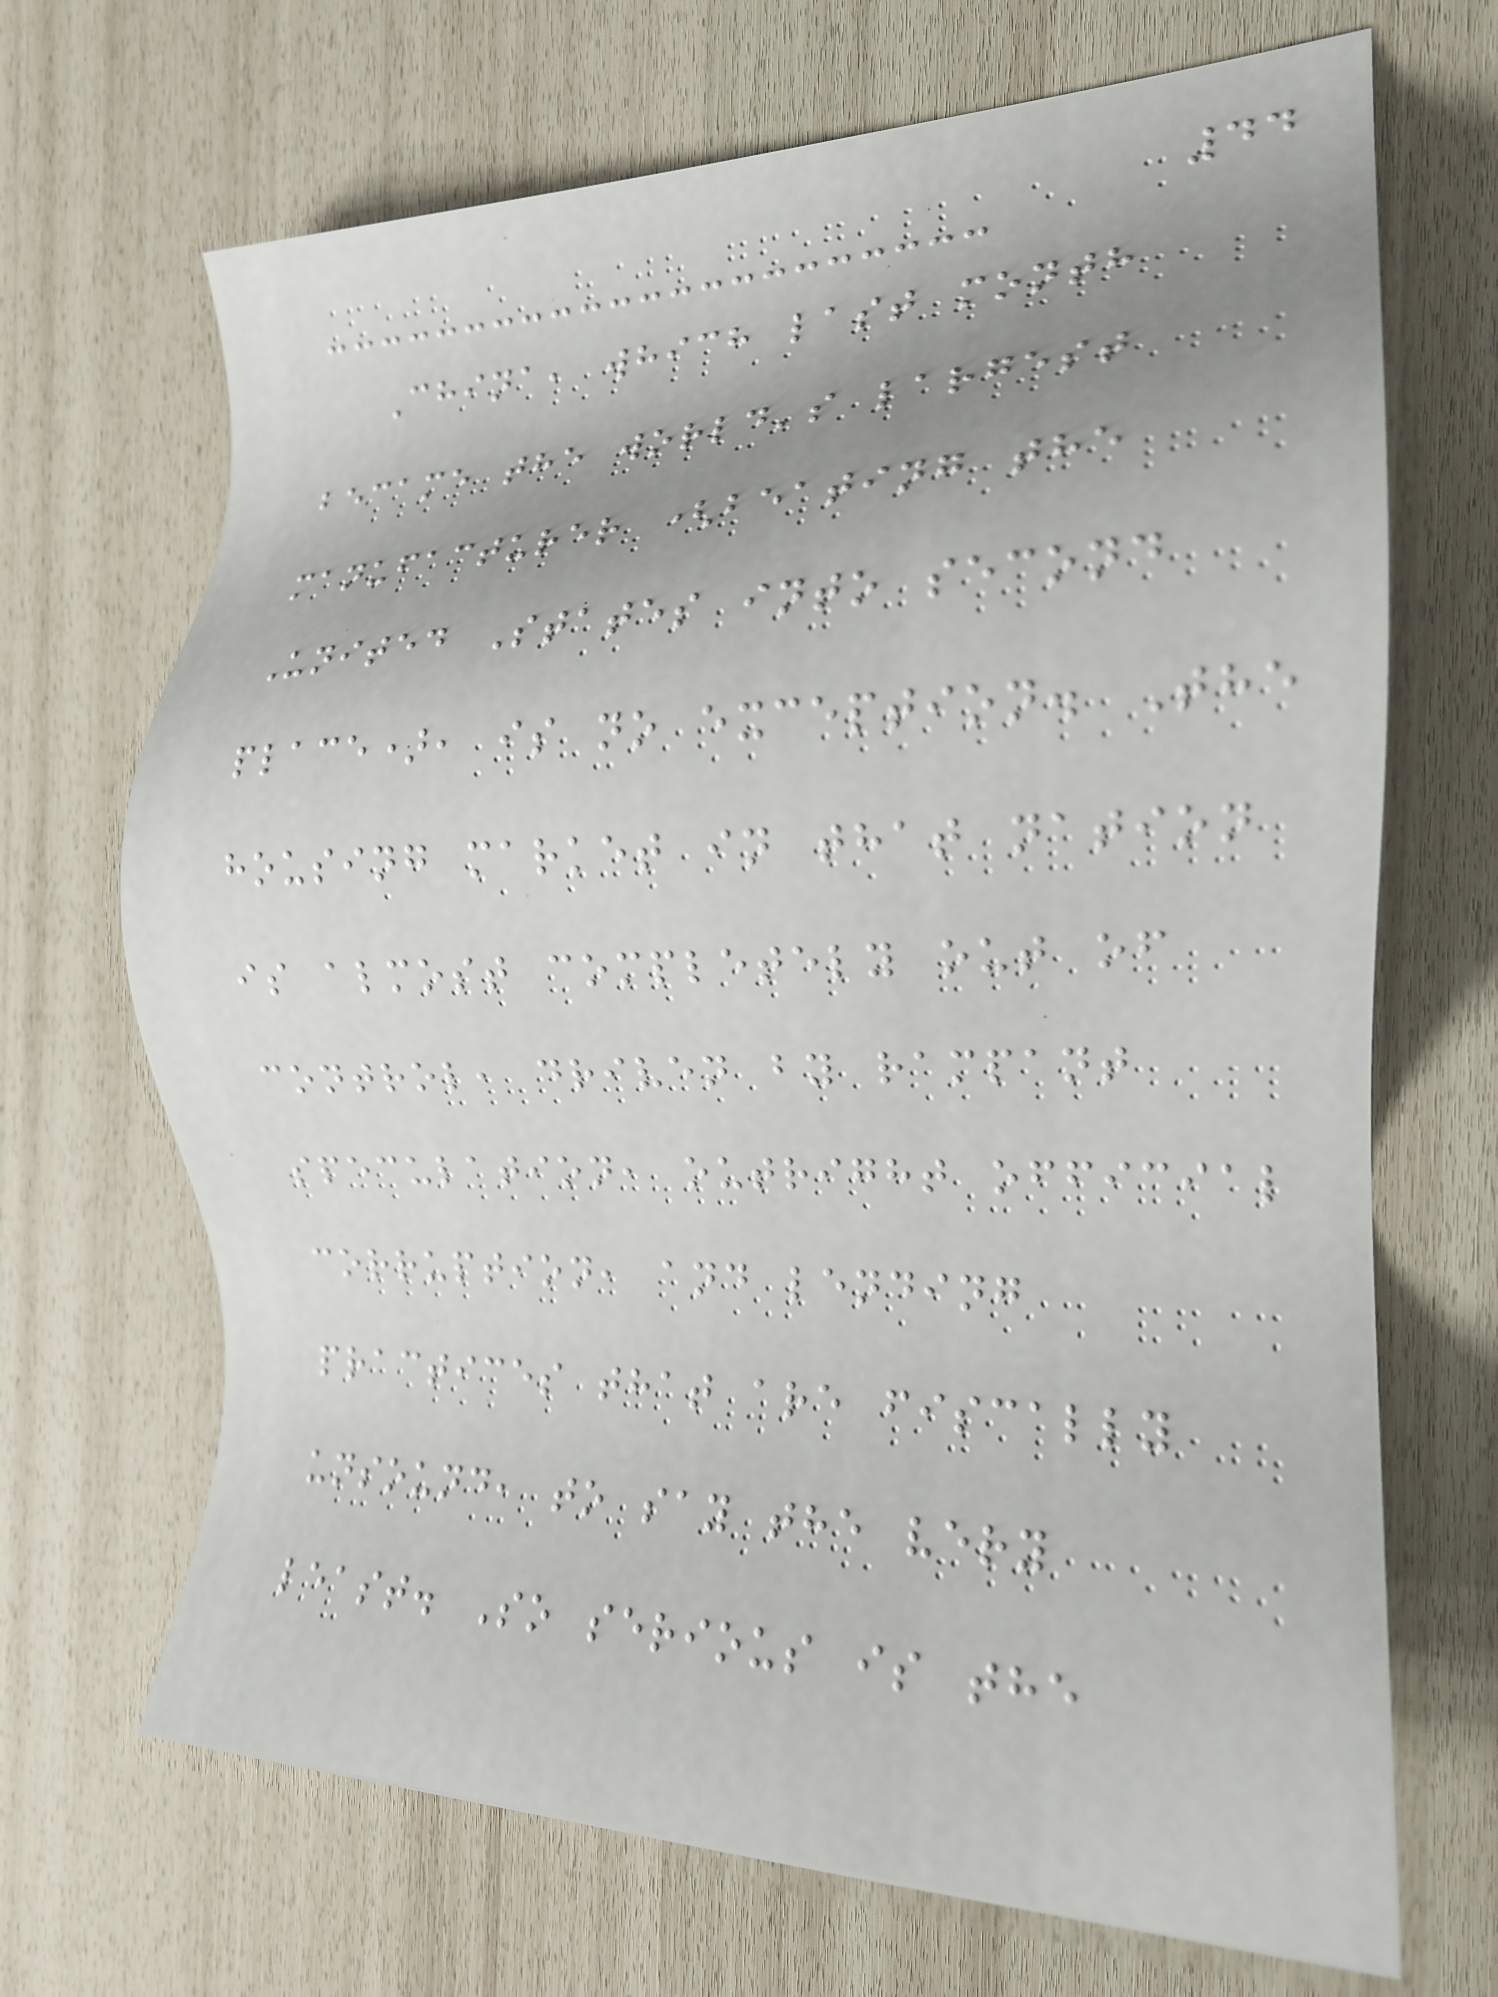44
China, which last month
became the world's largest
manufacturer (beating the
United States into second
place), is no exception. The
housing market in that nation
is almost completely out of
control, driven by rampant
speculation, outright official
corruption, and lending
practices that are fiscally
unsound, to say the very
least. So serious is the
